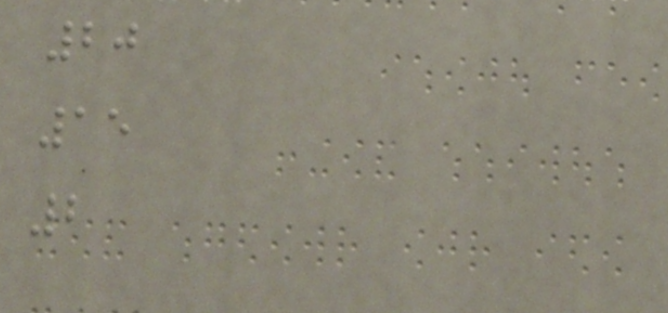20
15
2
